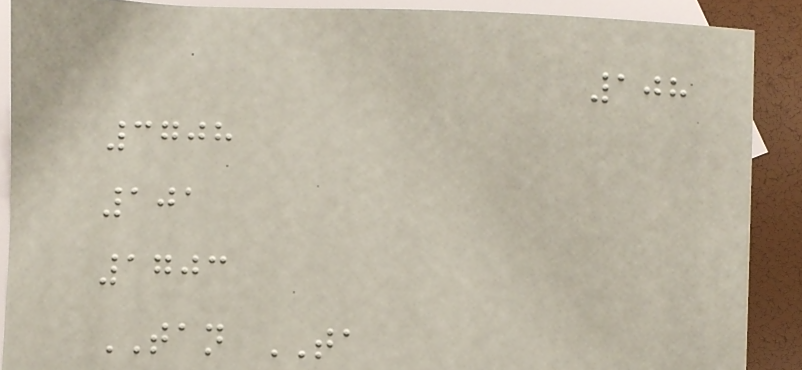108
3708
101
1703
TAN TA
